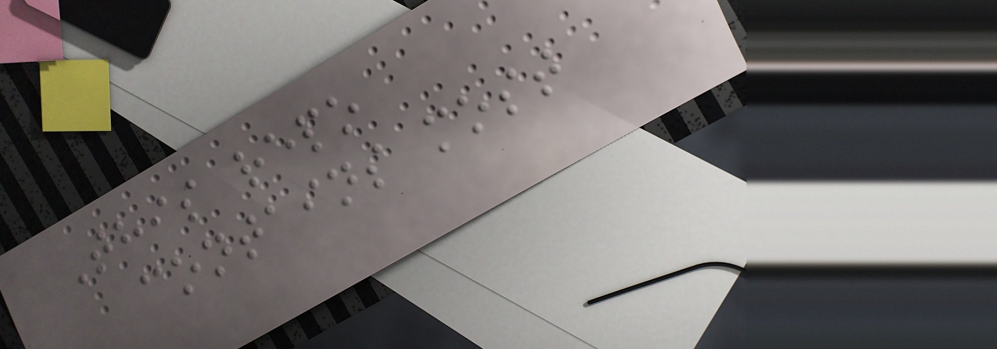This repo
contains most
